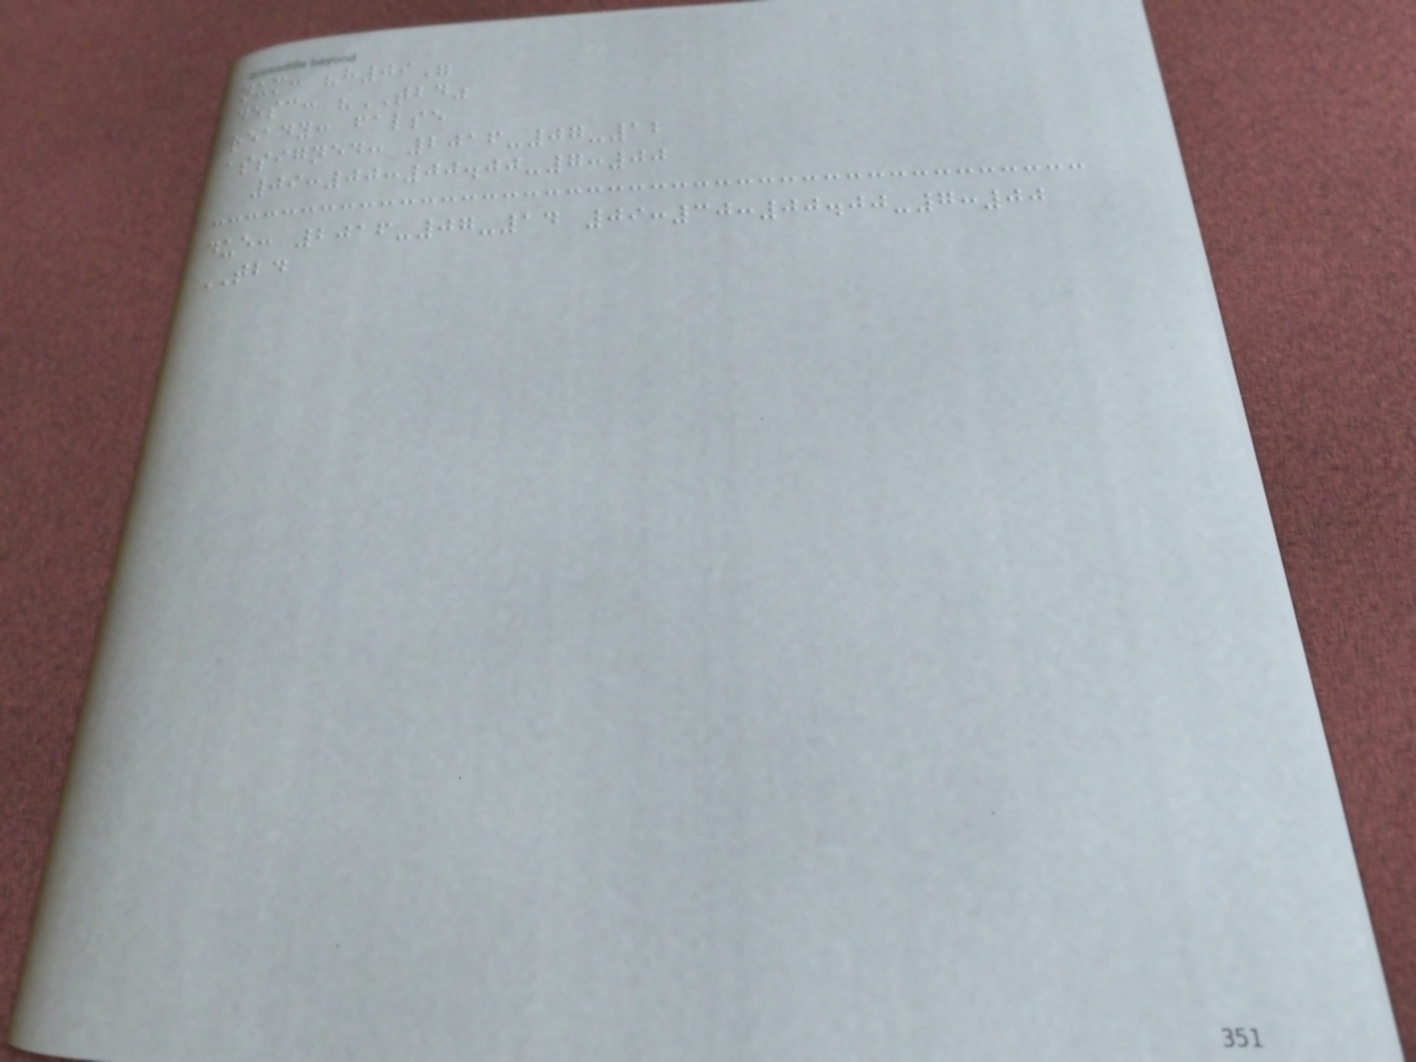num: "h09"
desc: "TBD"
ready: false
assigned: 2016-07-12
09:00:00.00-7:00
due: 2016-07-14 09:30:00.00-7:00
TBD
